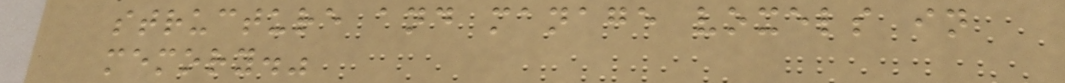structure and manage voxels in
memory."
